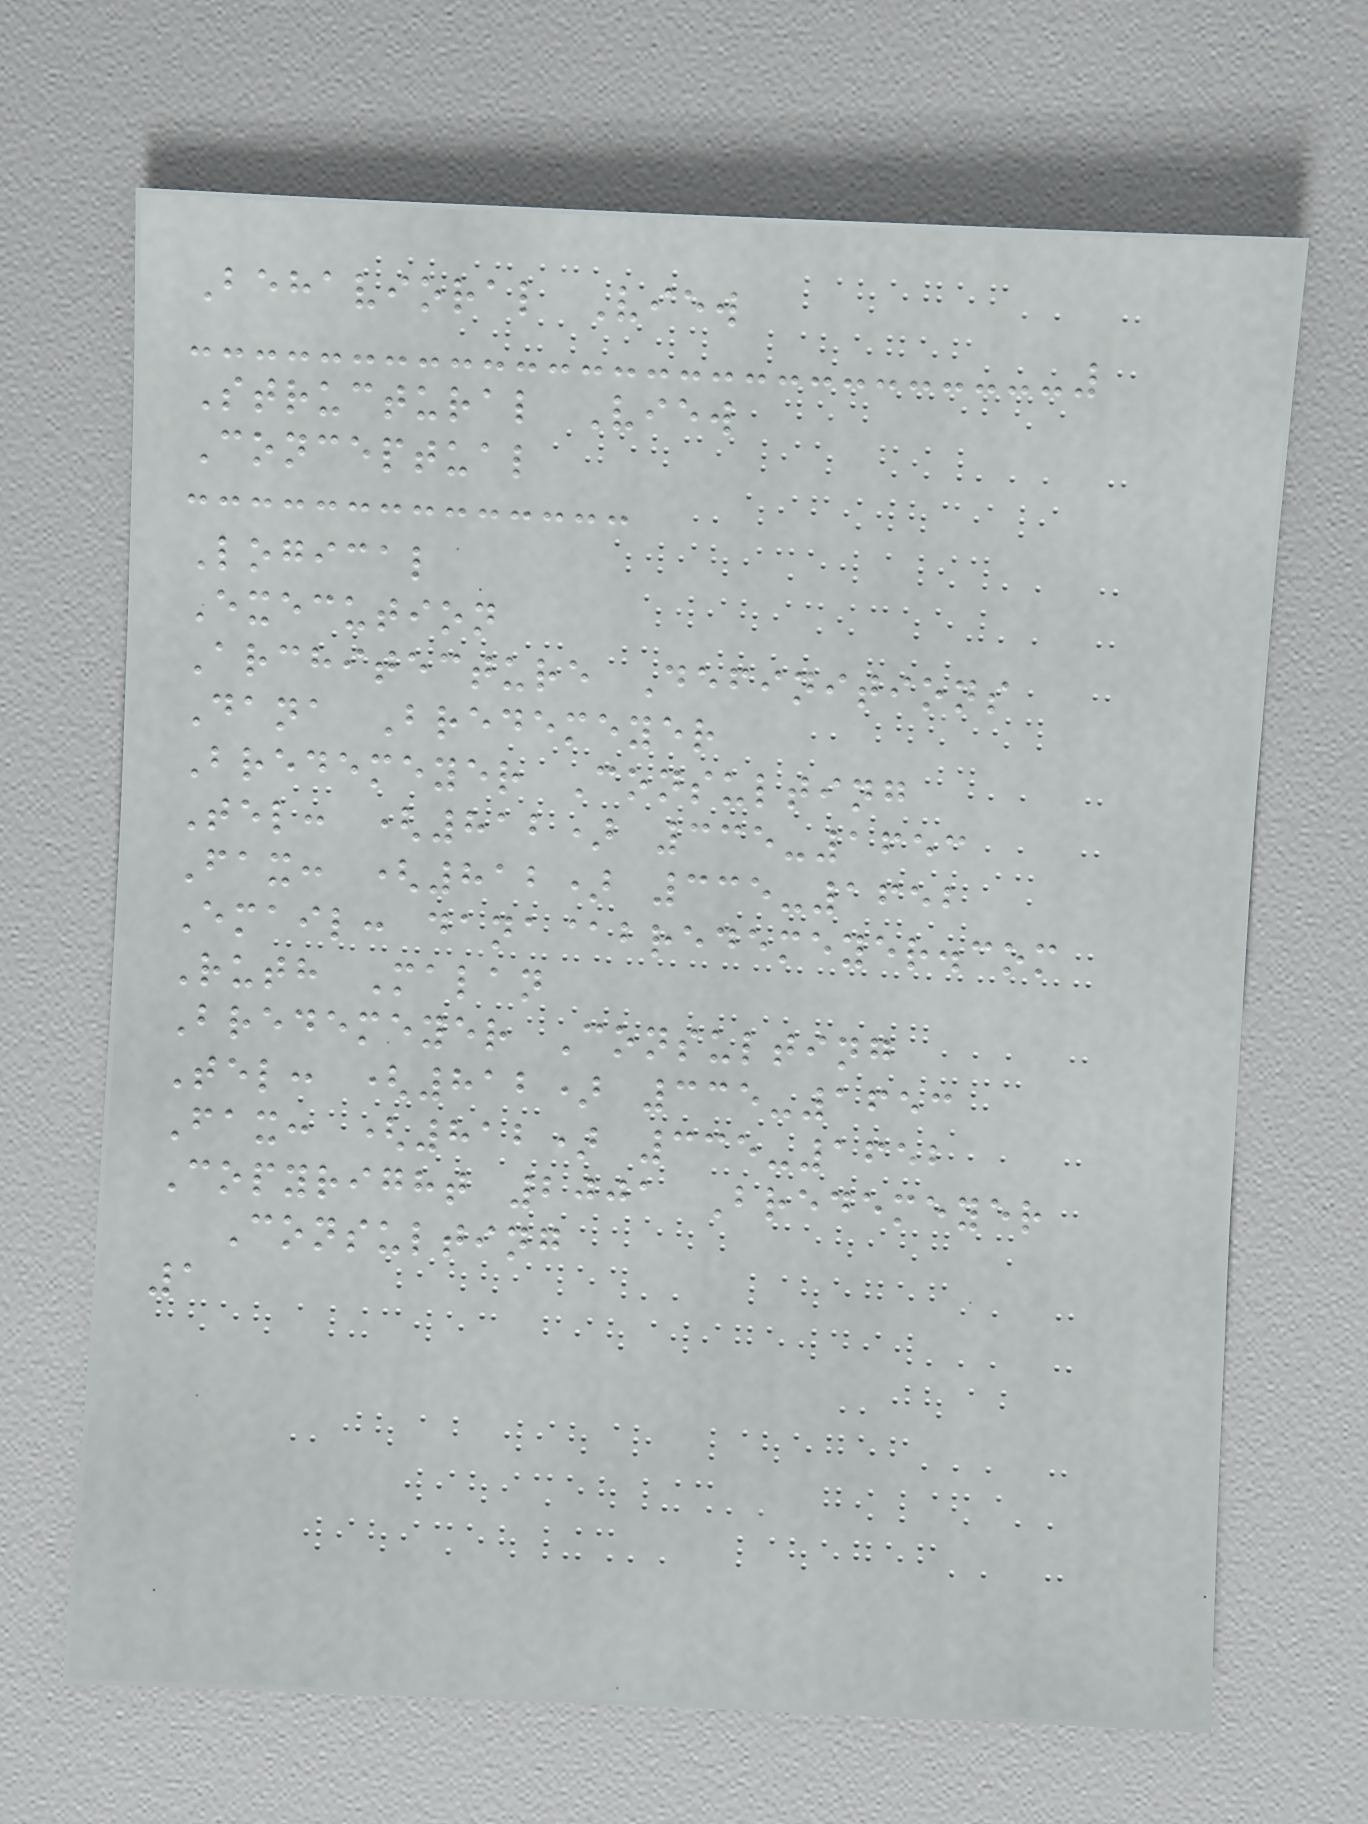Behavioral View
Structural View
Conceptual
Logical
Execution
Architecture Definitions
Dana Bredemeyer
Bredemeyer Consulting
Tel: (812) 335-1653
Fax: (812) 335-1652
Email: dana@bredemeyer.com
Ruth Malan
Bredemeyer Consulting
Tel: (812) 335-1653
Fax: (812) 335-1652
Copyright 2001 Bredemeyer
Consulting
1
